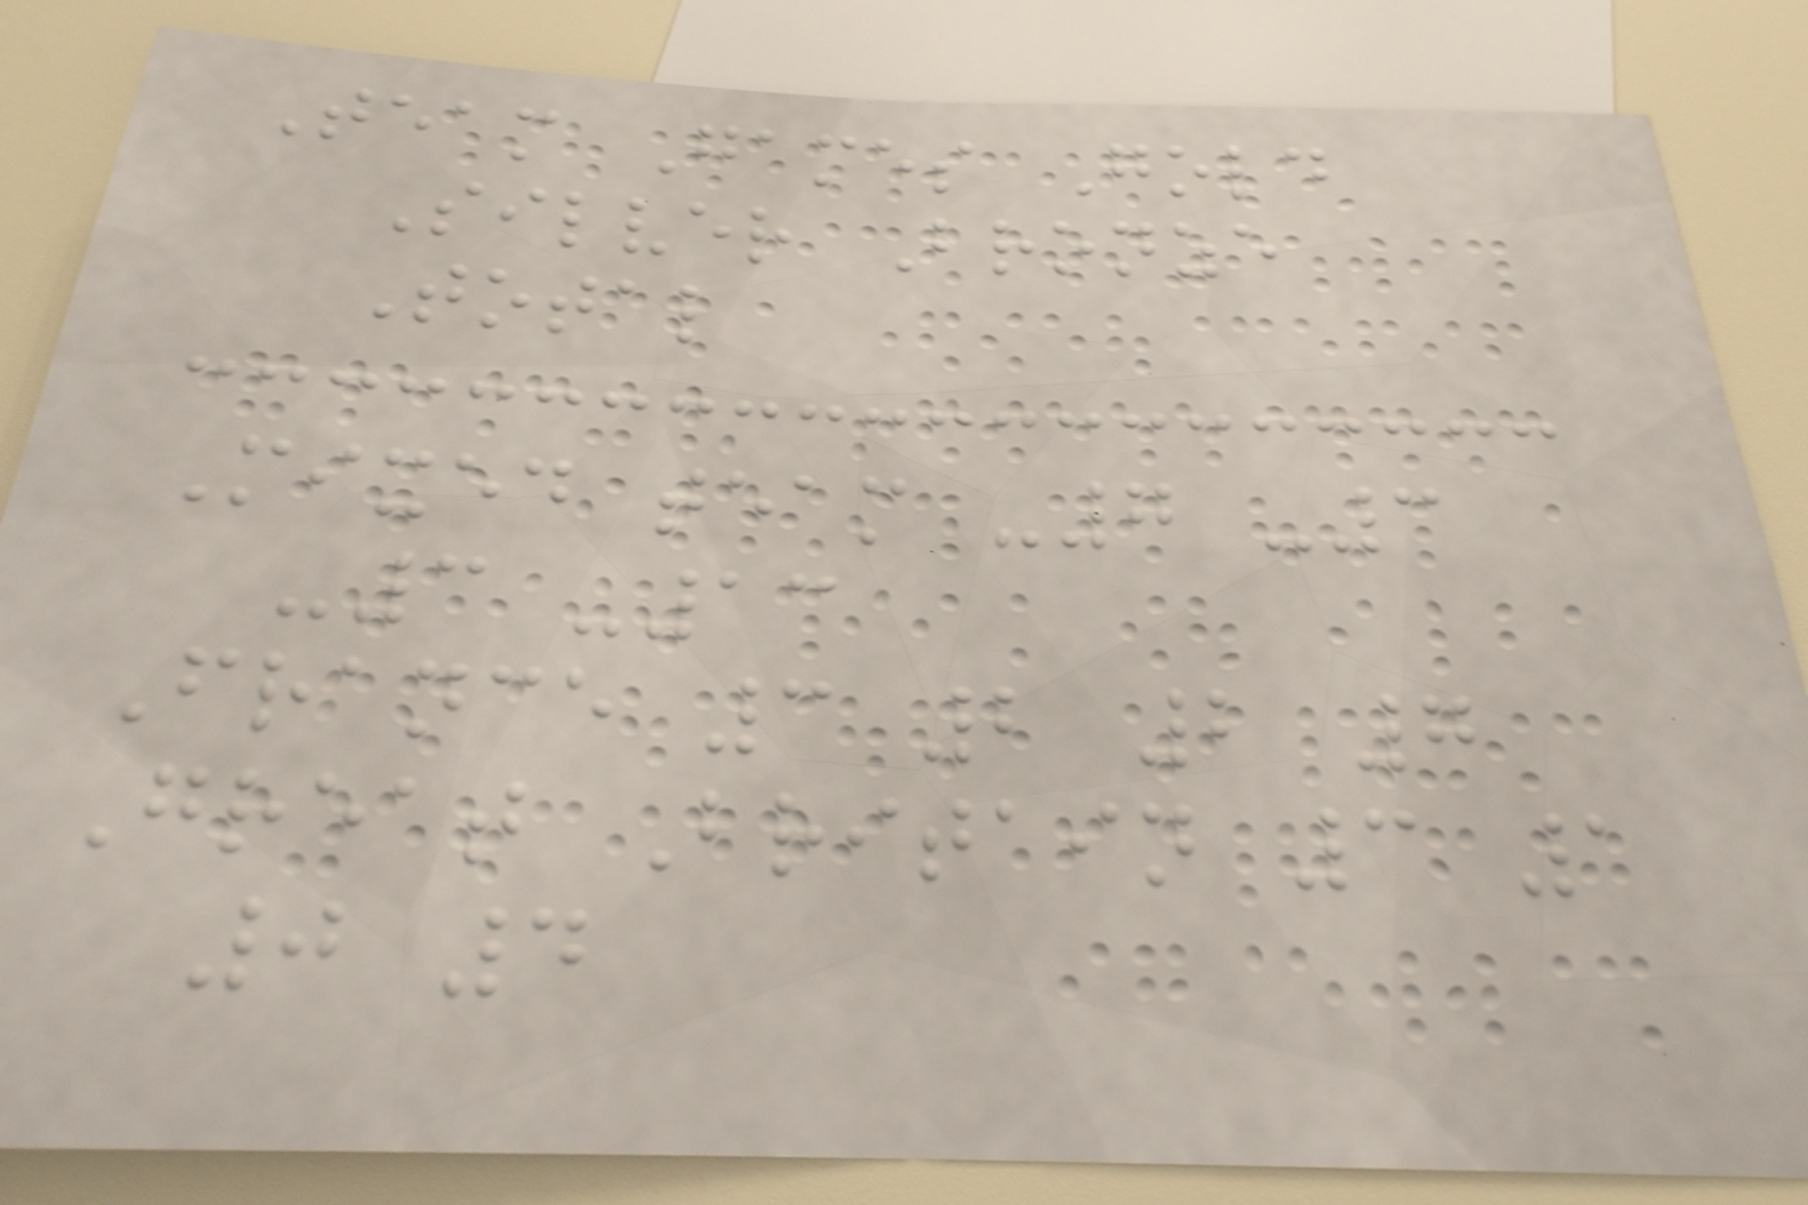Team Games Gold
Silver Bronze
Total
Mixed team -7 -3
-3 -13
France 3 2 2 7
Great Britain 3 1
0 4
